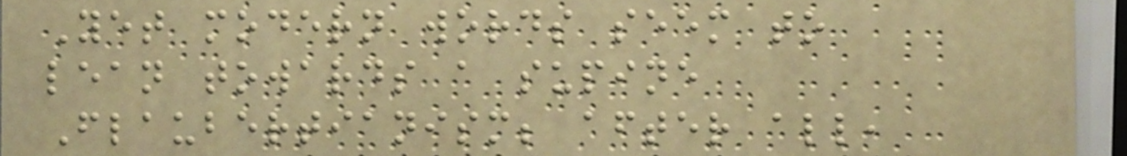Yet modern words seem to
lean towards a supine
Flaubertianism; after all,
